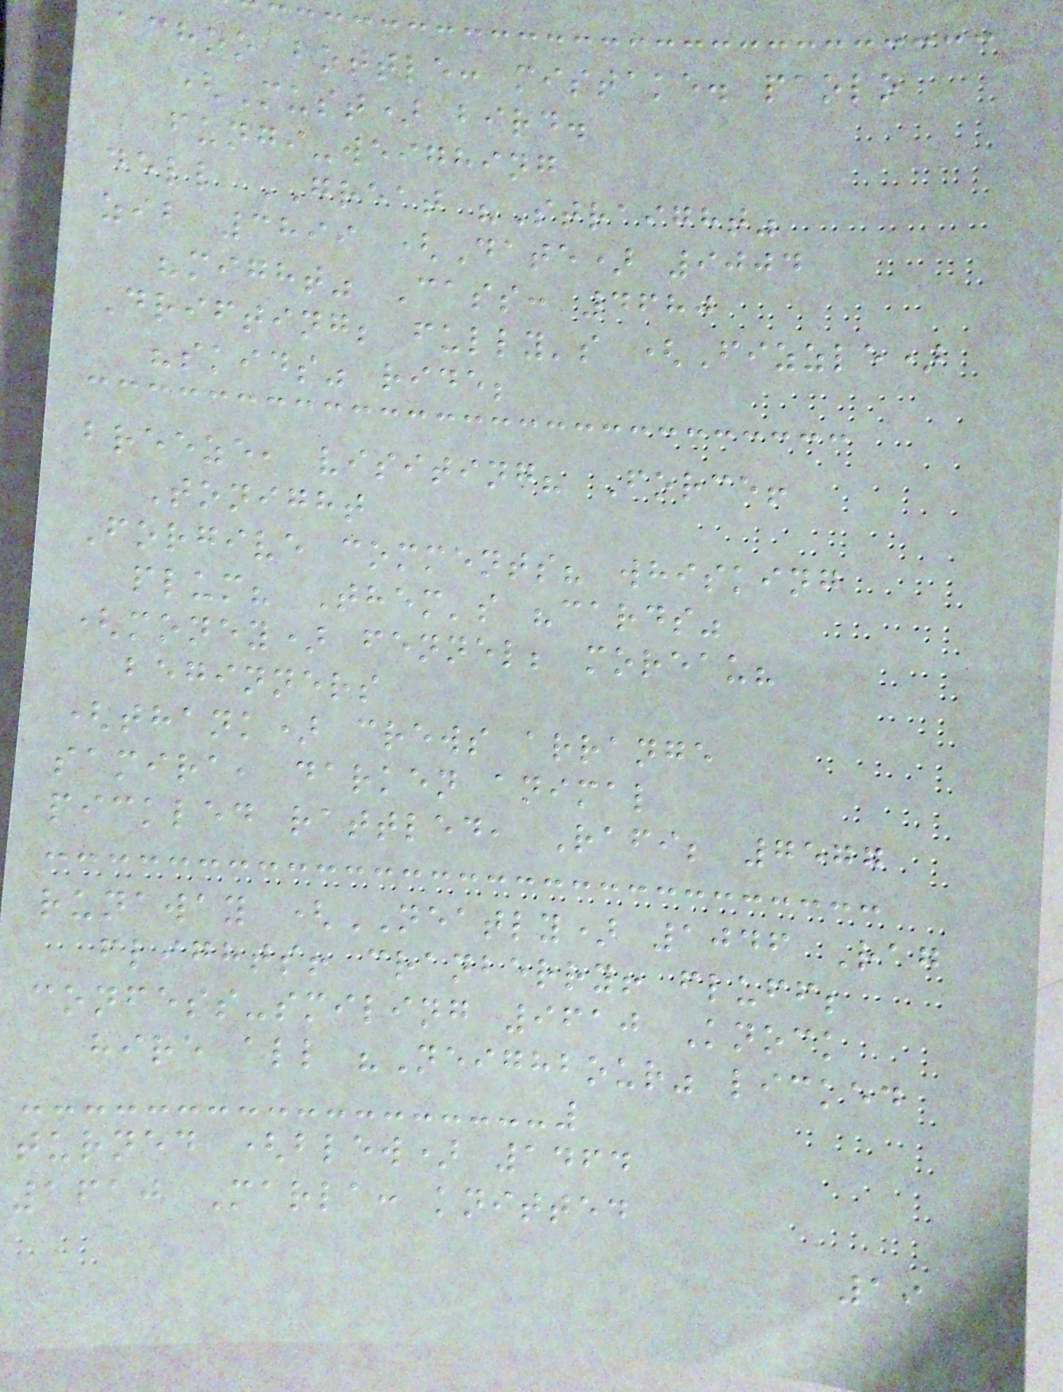achoo bottle: mistake. paolo
(Must) bird.
fungi-weighing
dell GREAT "Straight"
zib 3899 (Date) 9004
"might" Cass: 4680
Drifting; fully's (Fizzle)
"skids" ride;
breeze, visiting? Force!
Tonight
Forgive comments? whisking
plum? Them's "cards"
(money) fennel; moreau?
beginners
(thank) crews arrange
samira, darken animal
pickled rattled, Rafi; 7577
runaway (NEATLY) 1046 Rag
flights! cranberry! fluff;
confess-smiling 9610 Knock
hire all "Neighbour" licked
turned (blew) 1464
1610 Marla: knitted
19
